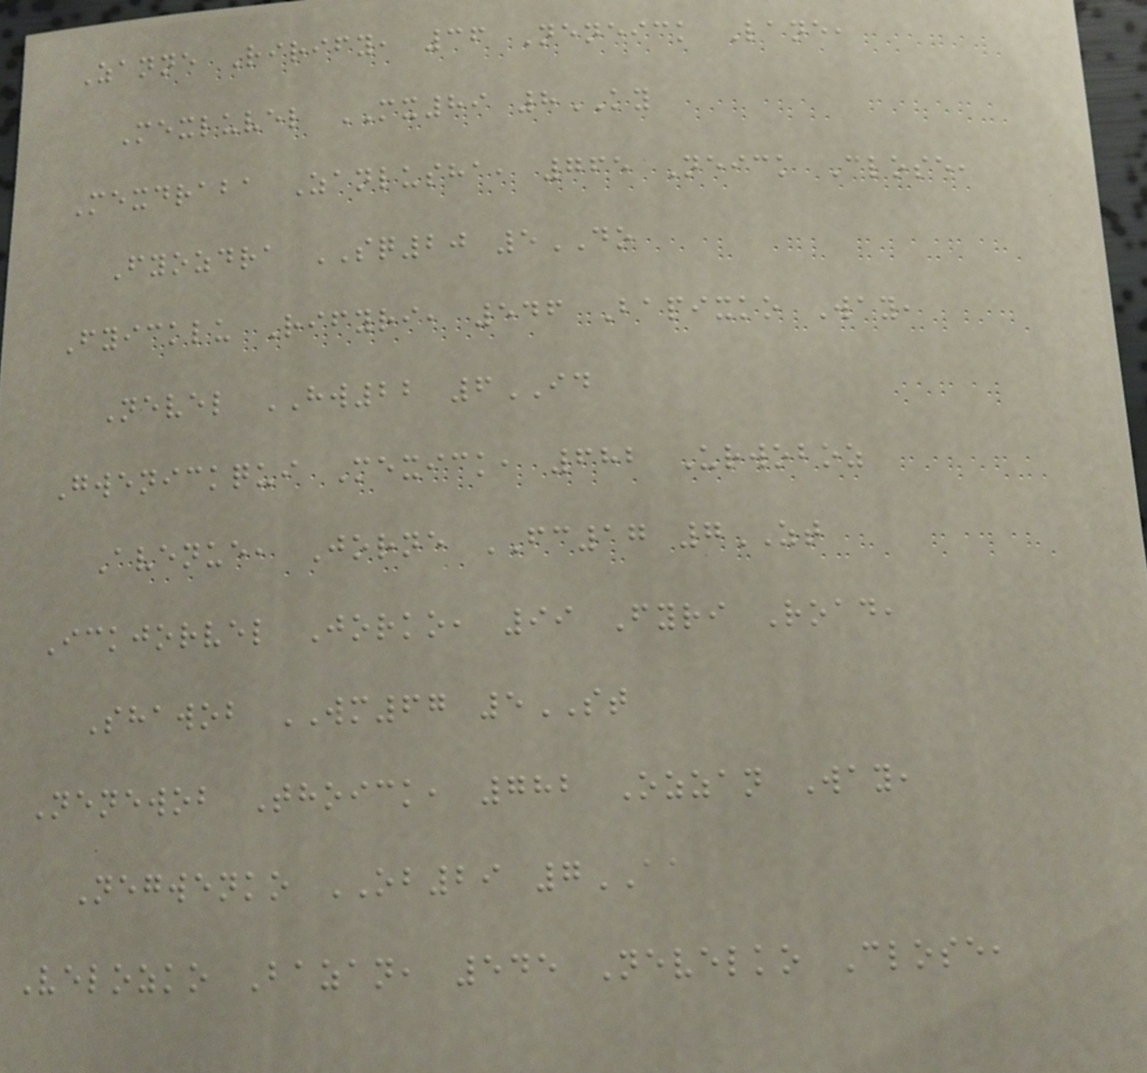Zanne Rirify, 36 Neneick Lane,
Mexluvel MX89 8KY
Mexdraba Zanlusha, 765 Neick Close,
Fyozdra SQ20 5DO
Fyicklu Rifyri, 546 Bapixko Way,
Nevel HW22 6ID
Gwenickqui Mexick, 682 Urwoboz
Avenue, Jorne FC17 7ZT
Ickjorvel Jorko, 99 Fyri Road,
Shawob WM67 5ST
Nenewob Thoick, 782 Ozzan Way,
Negwenko OB29 7AA
Velozko Bazan, 545 Nevelko Close,
